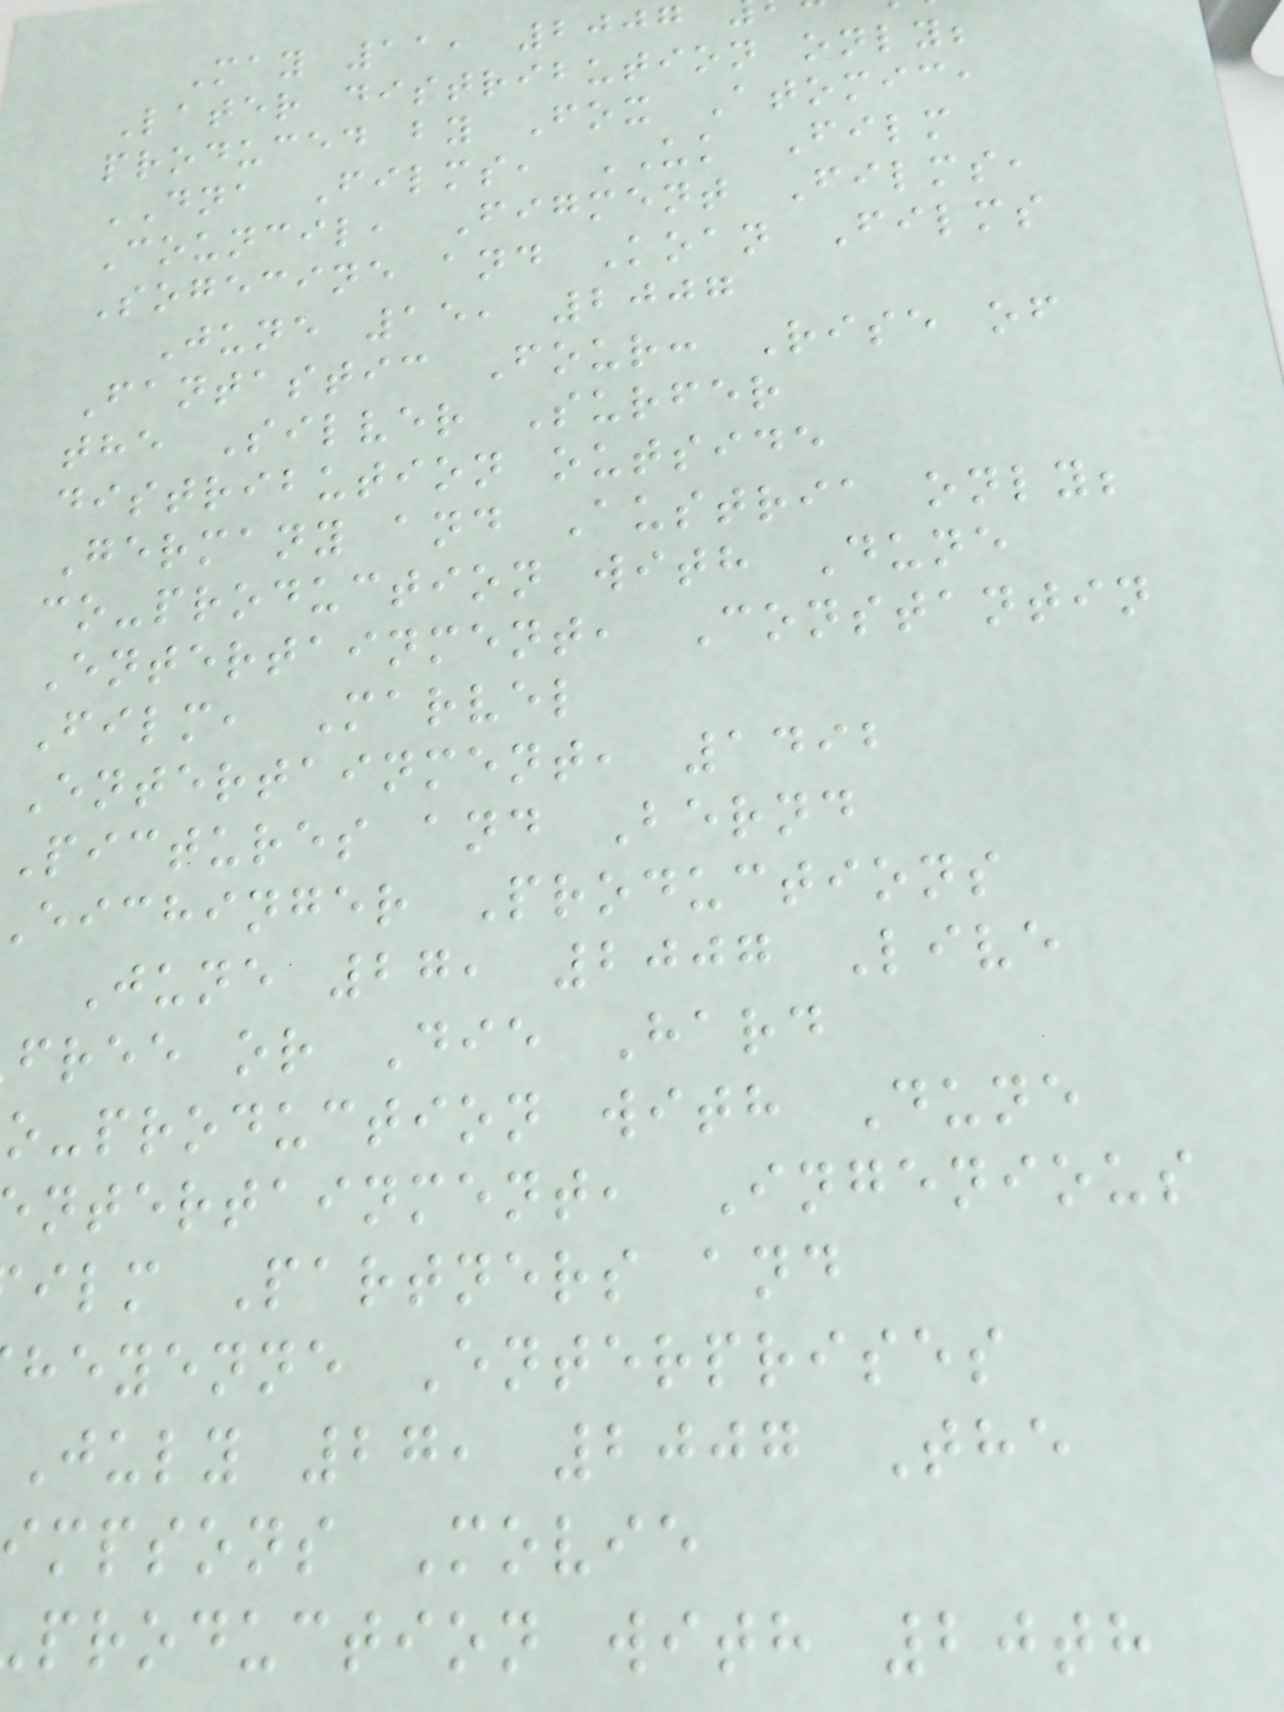May 11, 2007
Later distribution only;
produced by Fox Atomic,
DNA Films, UK Film
Council, Figment Films,
Sogecine and Koan Films
June 15, 2007
Fantastic Four: Rise of
the Silver Surfer
distribution outside
Germany and Austria only;
co-production with Dune
Entertainment, Constantin
Film, Marvel
Entertainment, 1492
Pictures and Bernd
eichinger Productions
June 27, 2007 Live
free or Die Hard
o-production with Dune
ntertainment, Ingenious
ilm Partners and
heyenne Enterprises
July 27, 2007 The
mpsons Movie
production with 20th
